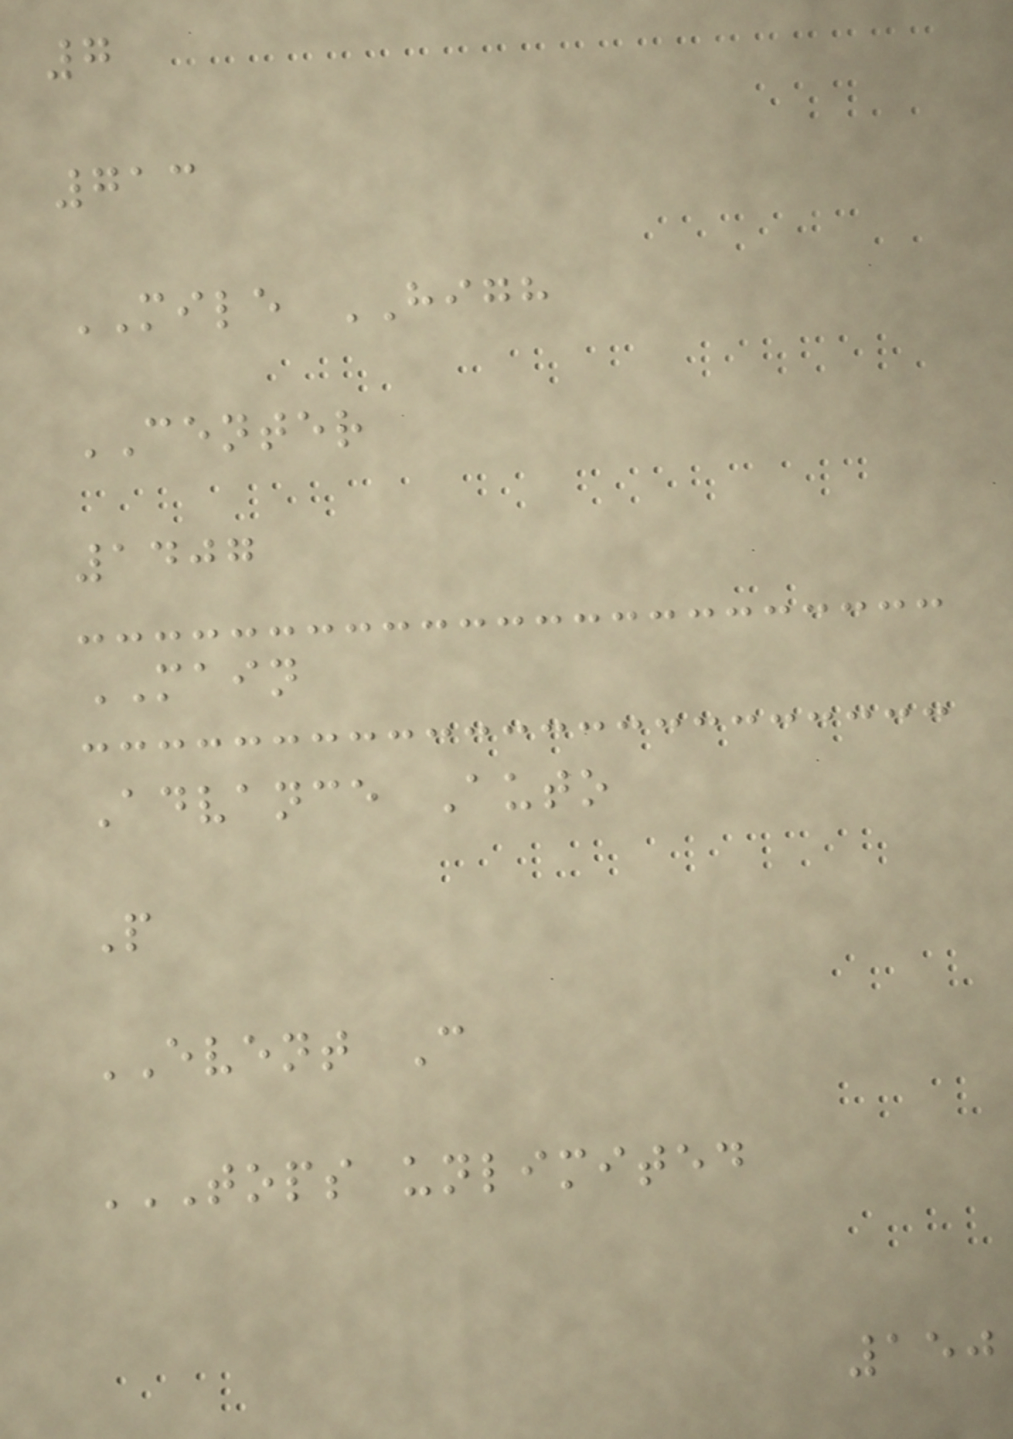7
713
MILE HIGH
CENTER
1407
MAIN
Advance Auto
P
EVENT C
TOPS UNLIMITED
150
